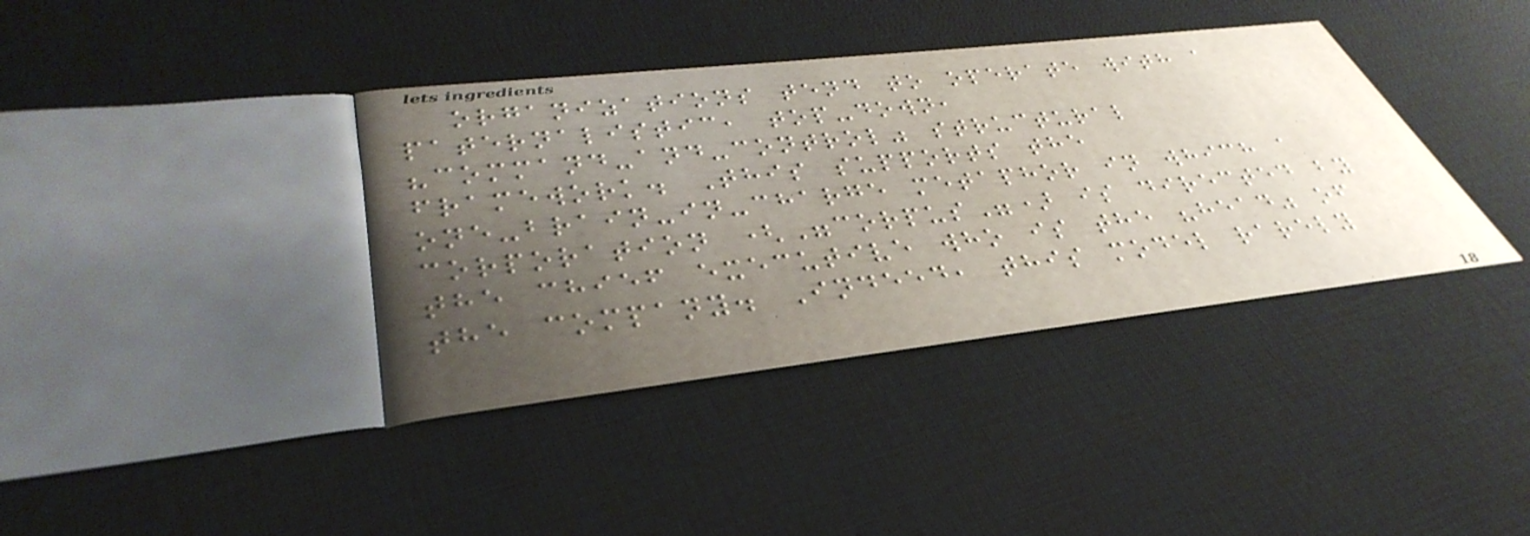organizations tend to operate with a
paternalistic, top-down,
"command-and-control" structural
framework. This supports the
one-brain-in-charge metaphor in which a
corporation ("corpus") is directed by
the chief executive who is the "head" of
the company. Indeed, this model rarely
